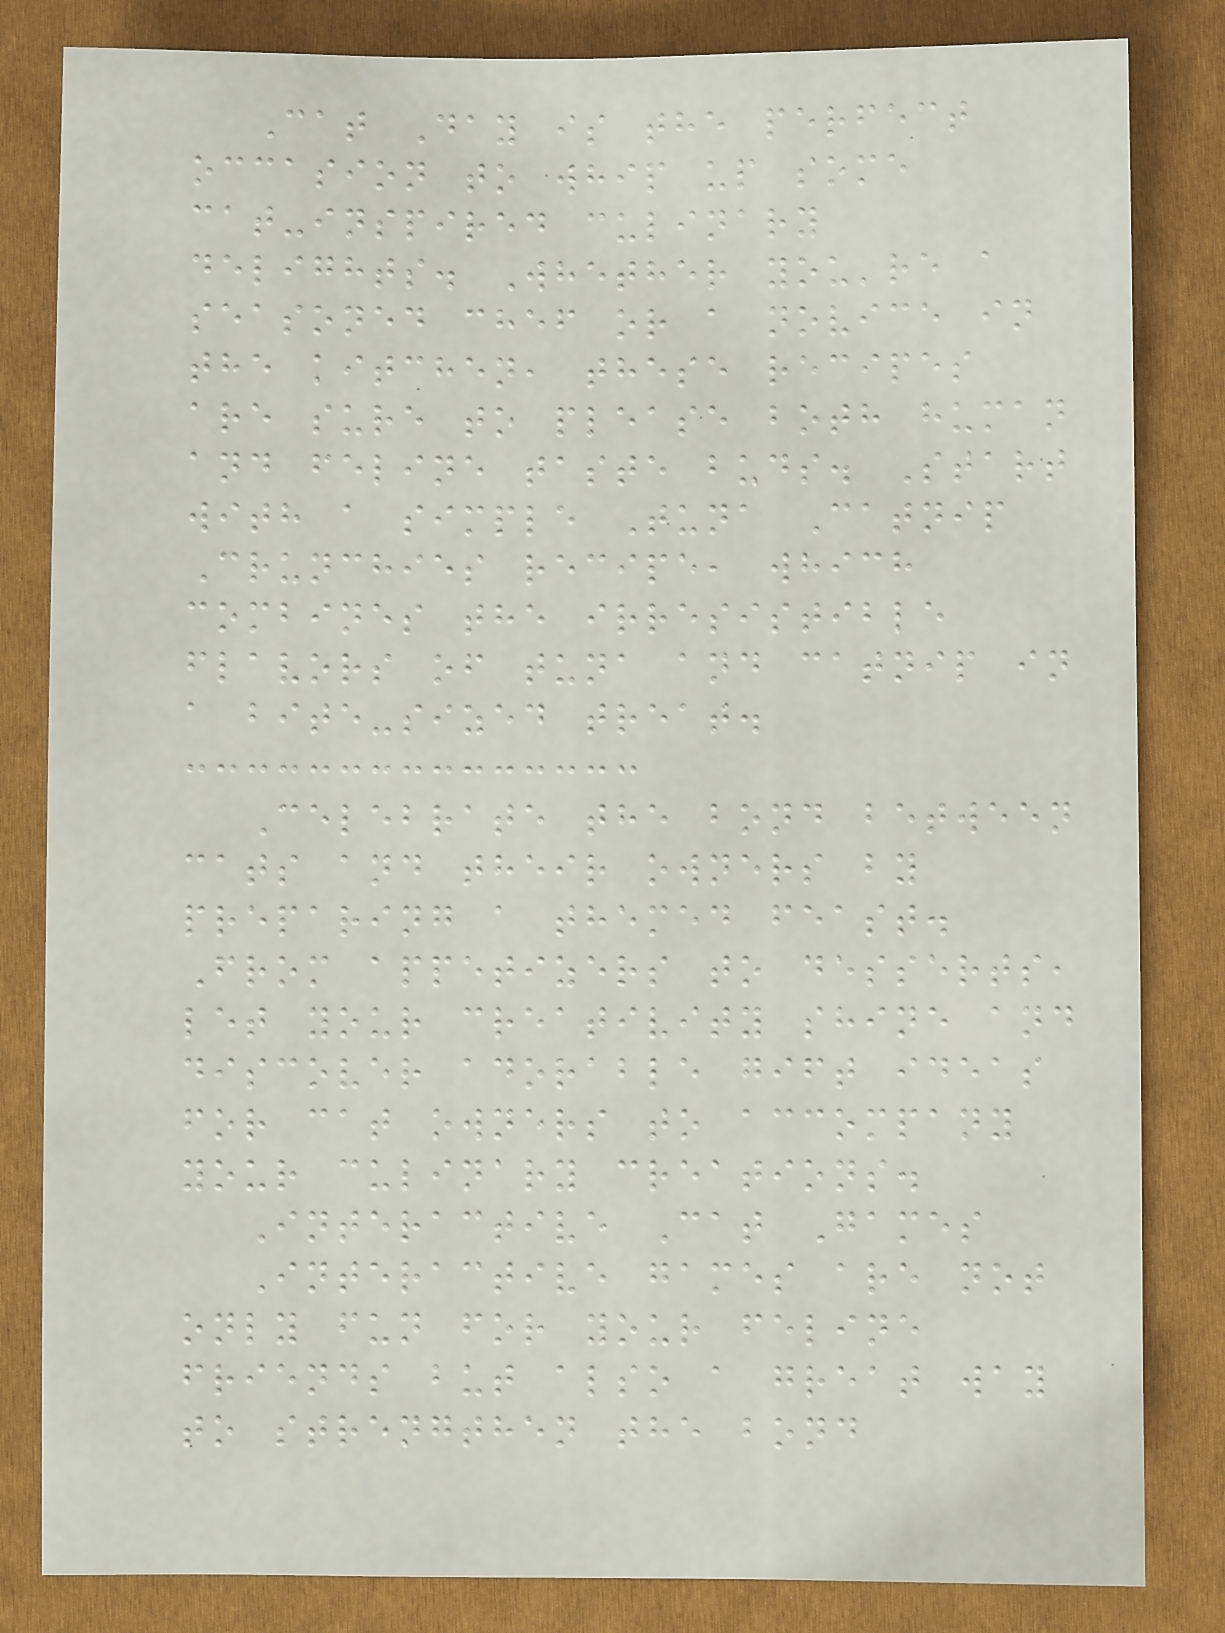Cat Day is the perfect
occasion to whip up some
cat-inspired culinary
delights. Whether you're a
seasoned chef or a novice in
the kitchen, these recipes
are sure to please both human
and feline taste buds. Start
with a simple Tuna Catnip
Crunchies recipe, which
combines the irresistible
flavors of tuna and catnip in
a bite-sized treat.
Celebrate the bond between
cats and their owners by
preparing a themed feast.
From appetizers to desserts,
let your creativity shine and
discover adorable gift ideas
for cat owners to accompany
your culinary creations.
Interactive Cat Games
Interactive games are not
only fun for your feline
friends but also a great way
to strengthen the bond
